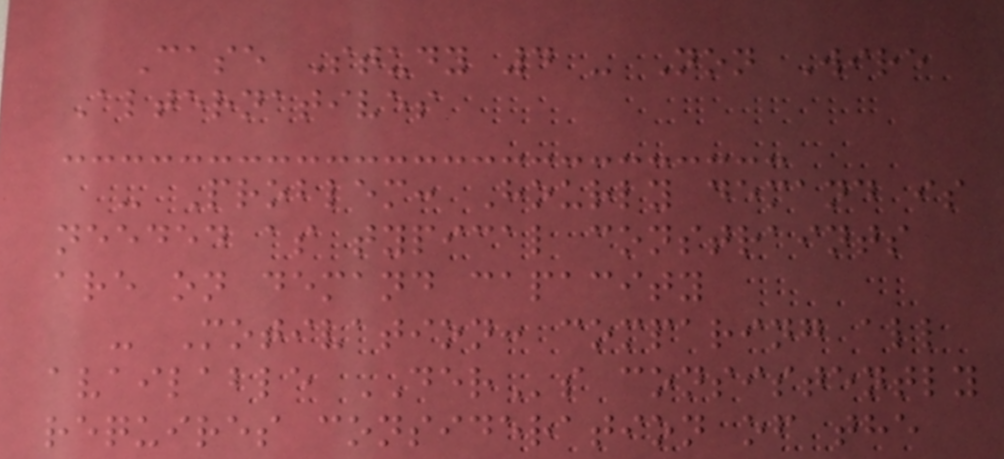Case Study 4 - Non Wire
Alternatives
- Problem: Hourly demand is
needed as typical constraints
are on demand capacity
- Motivation: comparing all
available DERs consistently
requires consideration of the
